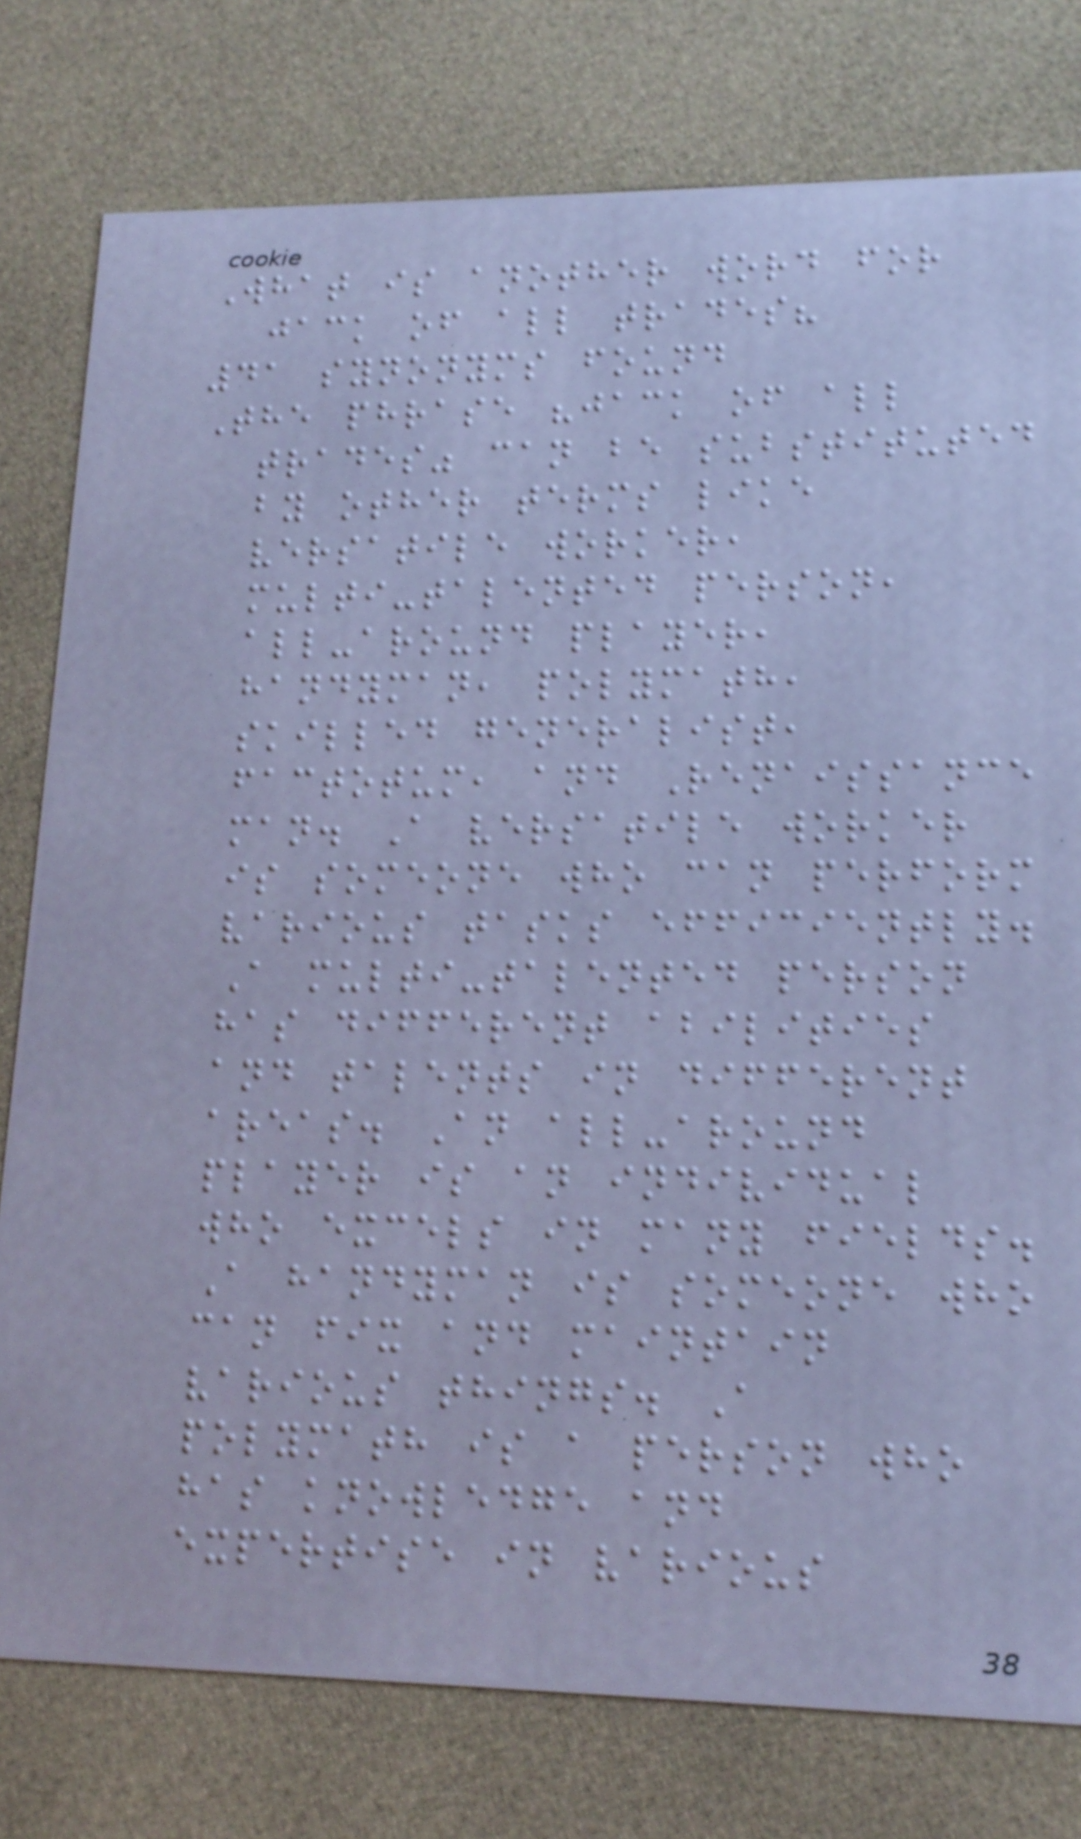What is another word for
jack of all trades?
41 synonyms found
The phrase "jack of all
trades" can be substituted
by other terms like
versatile worker,
multi-talented person,
all-around player,
handyman, polymath,
skilled generalist,
factotum, and Renaissance
man. A versatile worker
is someone who can perform
various tasks efficiently.
A multi-talented person
has different abilities
and talents in different
areas. An all-around
player is an individual
who excels in many fields.
A handyman is someone who
can fix and maintain
various things. A
polymath is a person who
has knowledge and
expertise in various
